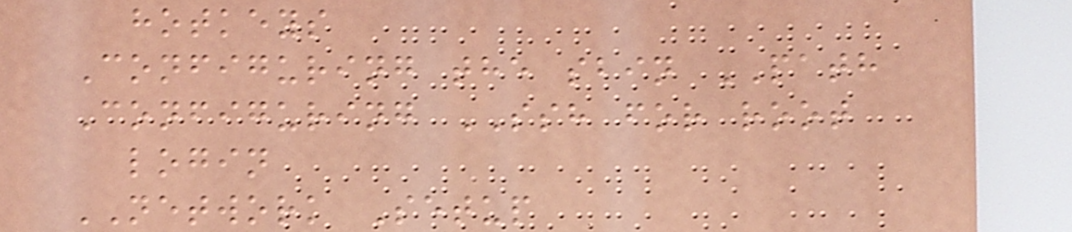hotkeys
Configuring the sbin PATH
Configuring SSH for root
login
NETWORK Setup
